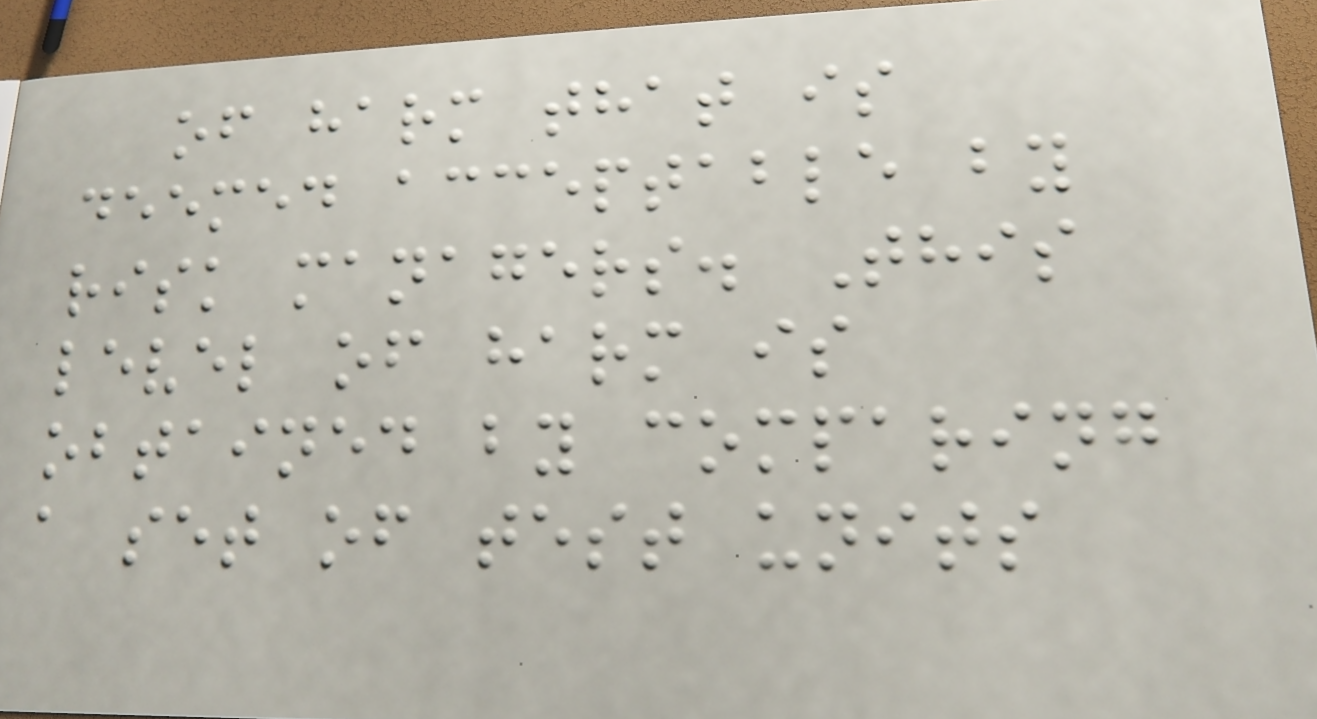of harm that is
deemed acceptable by
risk managers. This
level of harm is
obtained by comparing
a set of test units
